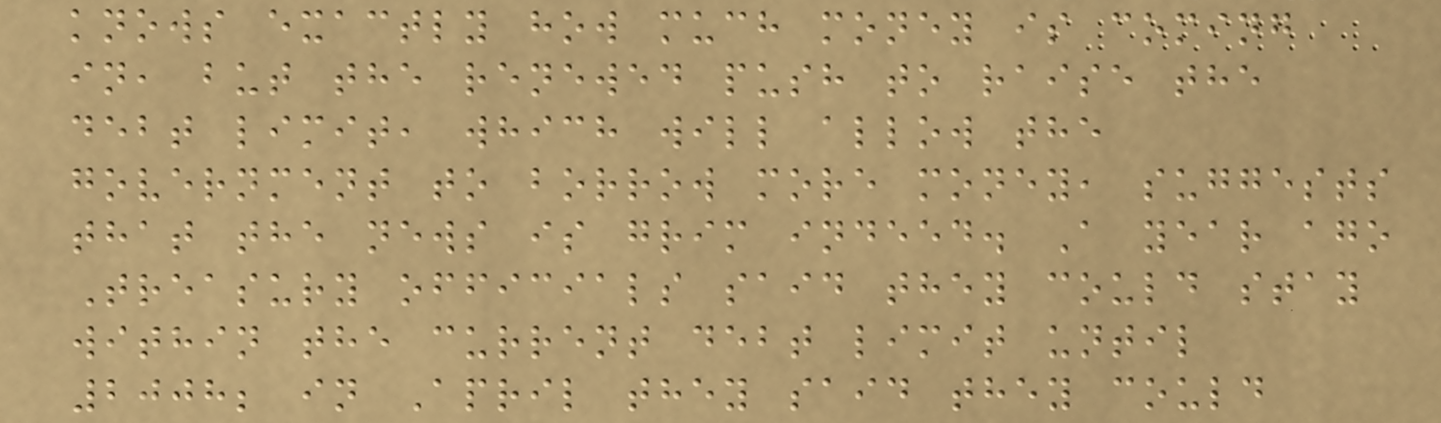knows exactly how much money is coming
in, but the renewed push to raise the
debt limit, which will allow the
government to borrow more money, suggests
that the news is grim indeed. A year ago
Treasury officials said they could stay
within the current debt limit until
2008; in April they said they could
